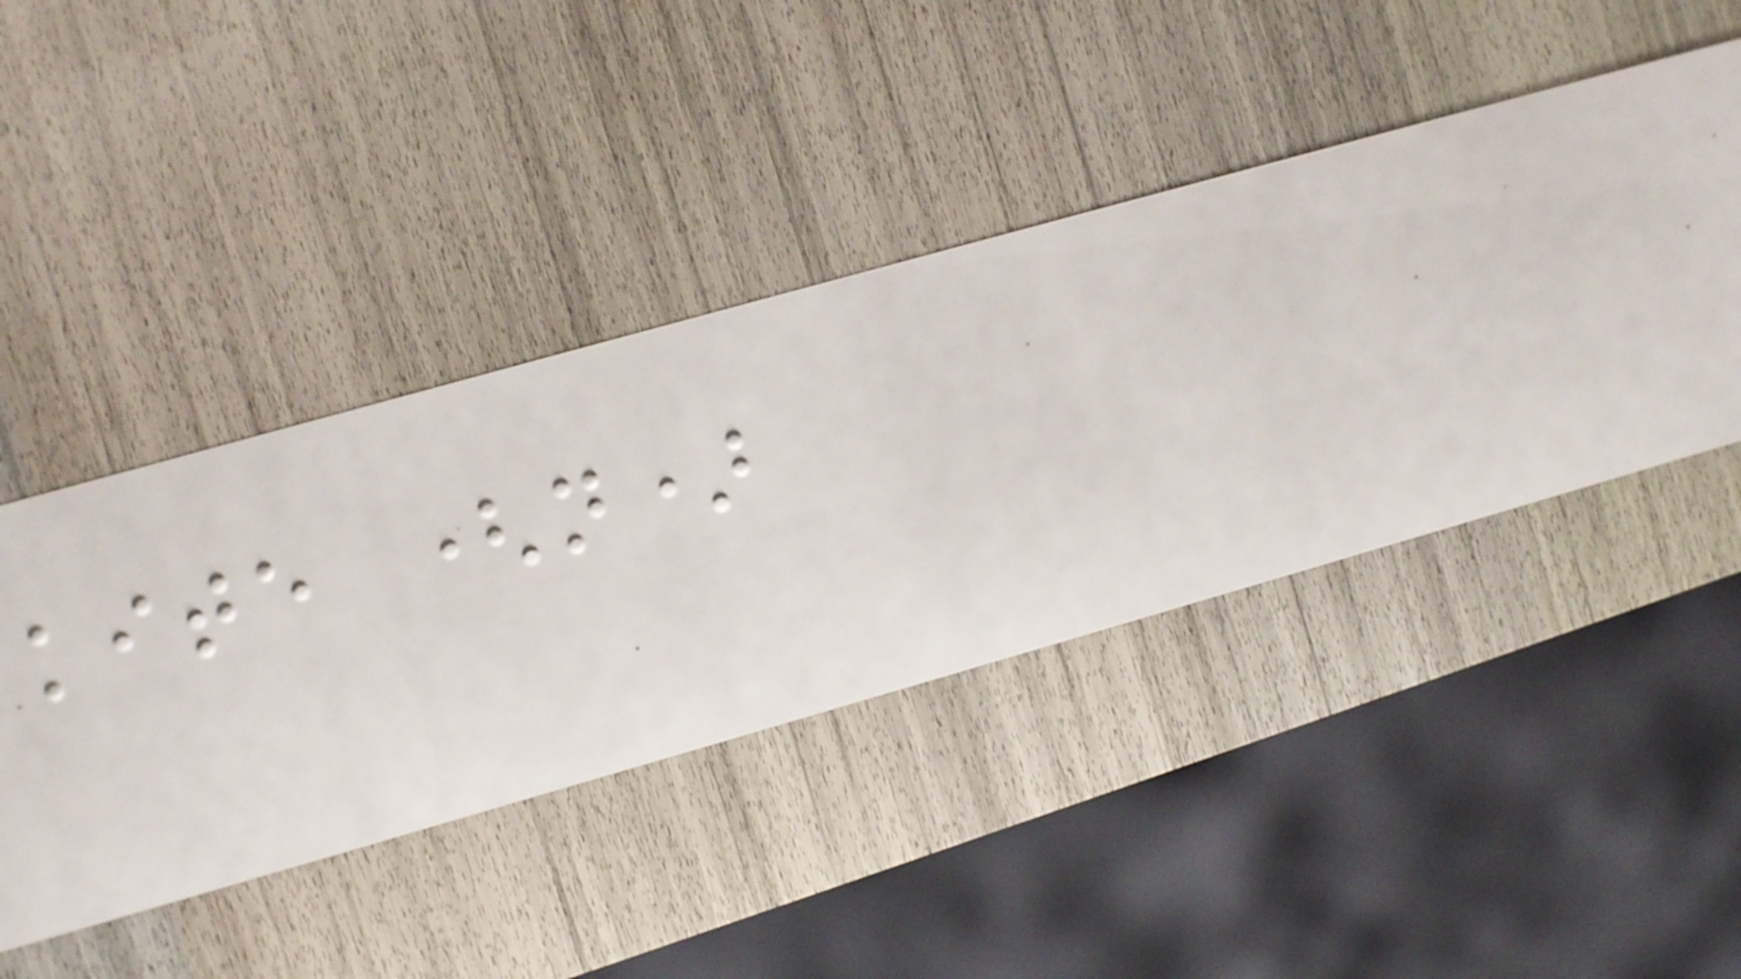kite (n)
